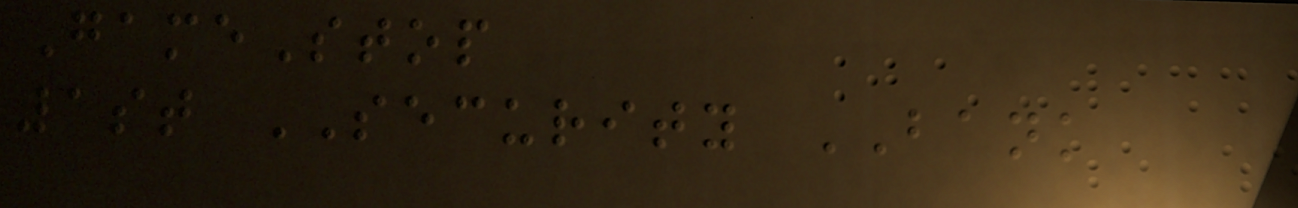GameStop
1st SECURITY BANK
